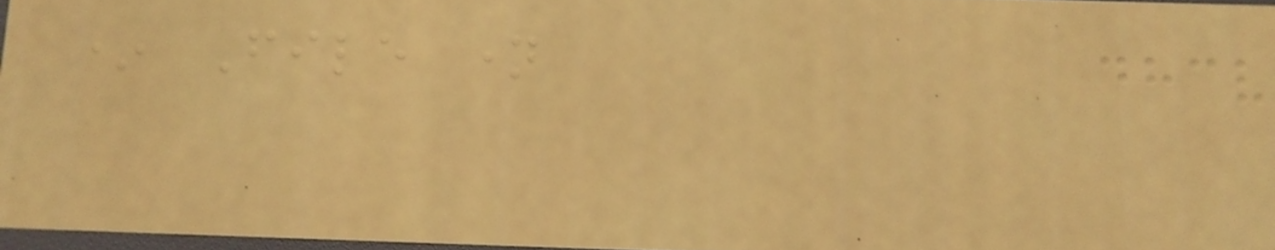* File name
